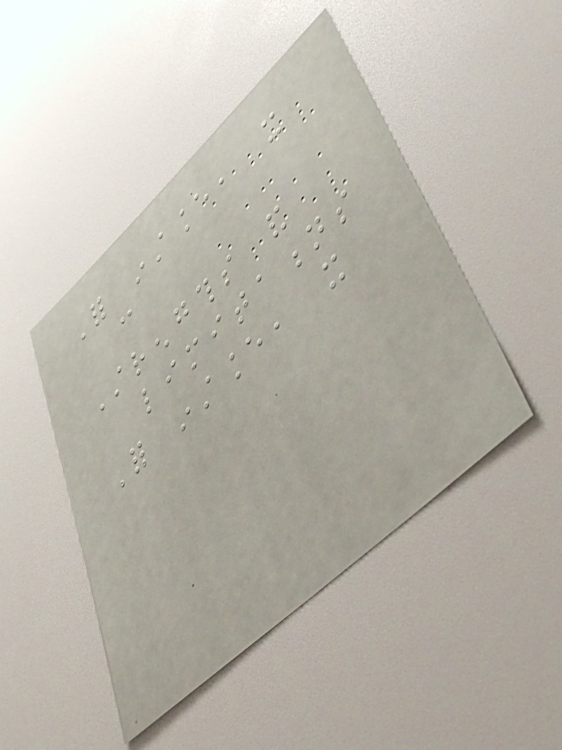For instance, it
can
Strengths and
limitations
For instance, it
